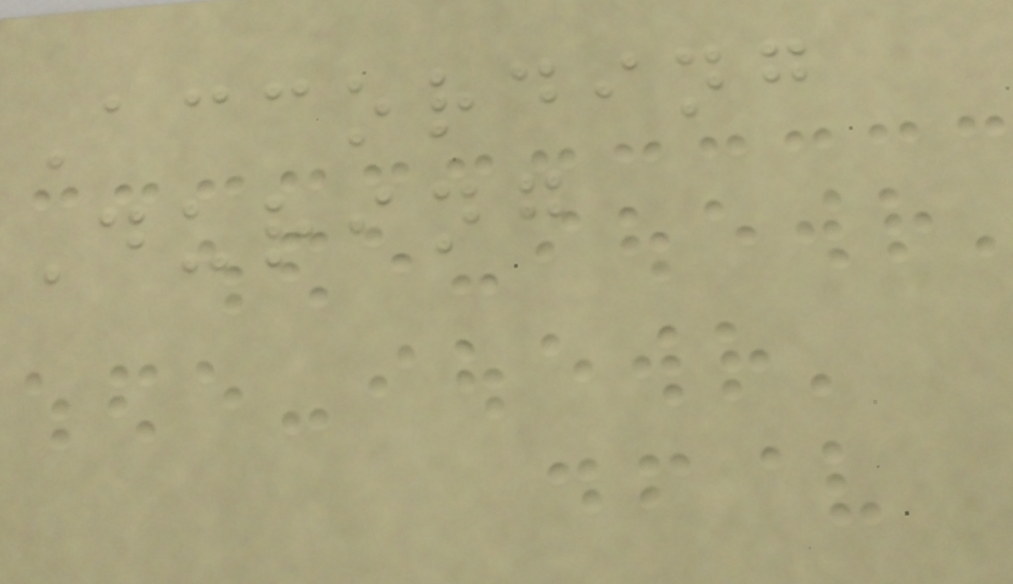According
During
